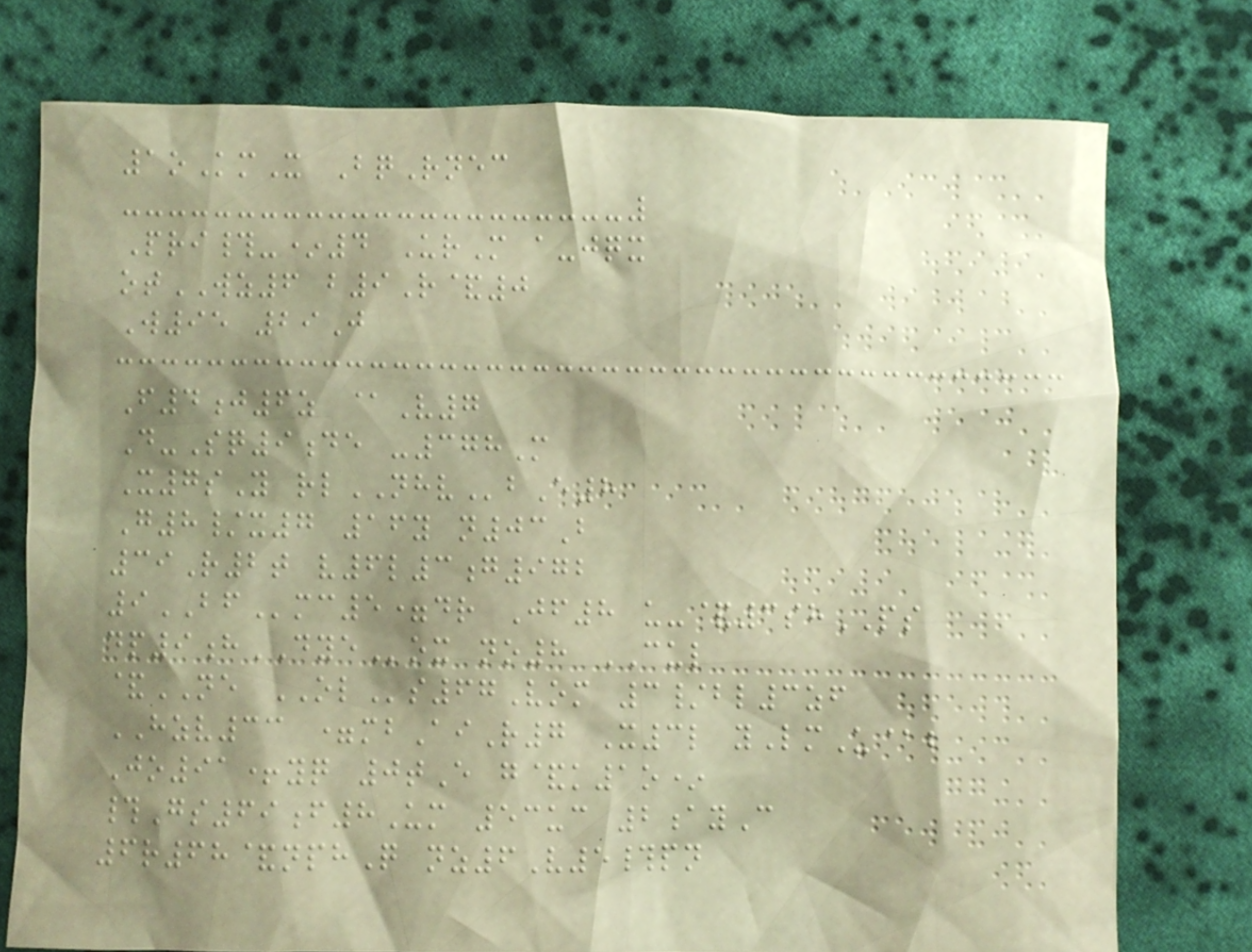1oKmX BqRnec
Pri#-*4 UrM a-jqx
otWZ6 b9R&0
W95 29J
F4j6z @V7
D-Sq9de -378M
X7sY rlNHVbE8
G8/x7 16y n03B
39R2t v6l3g972
9BFmc5=dr Jf8 u-&3shPS
dp9hDYEox no8 CUL
&NE OLs67Vom 3/bl3zf
HZV33 =mbAiR7 X3l yLmU@b
Jo91+yq 0tE g&k1o*
#Gs69f8Um 53uc 2ayC
6r68&nphQ nz6V5#pn
